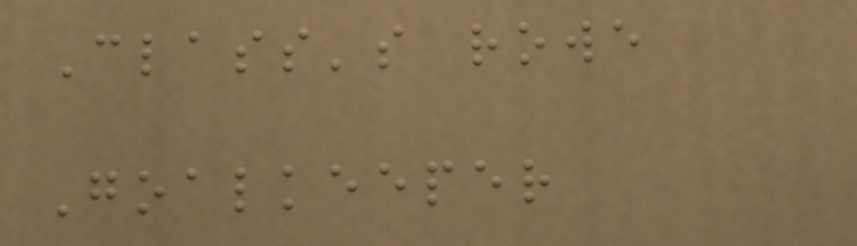Class's rowe
Goalkeeper
